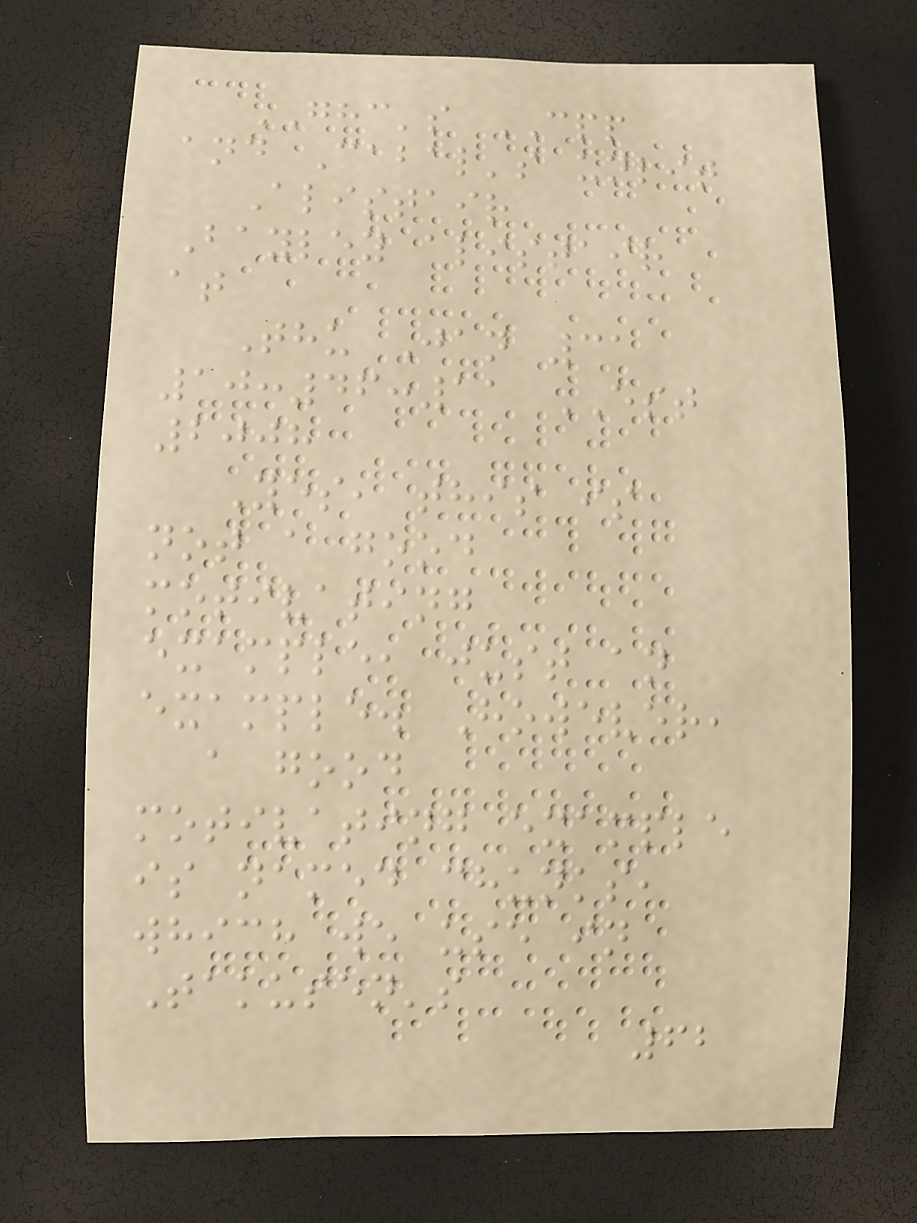GHC's CPP
and Cabal's unlit
Alistair
Bayley alistair
at
Thu Jan 31
10:46:11 EST
2008
Yes, this is
not a good
motivating
example, just an
example. However,
a good
motivating example
is named chunks,
which we use in
Takusen's
62
